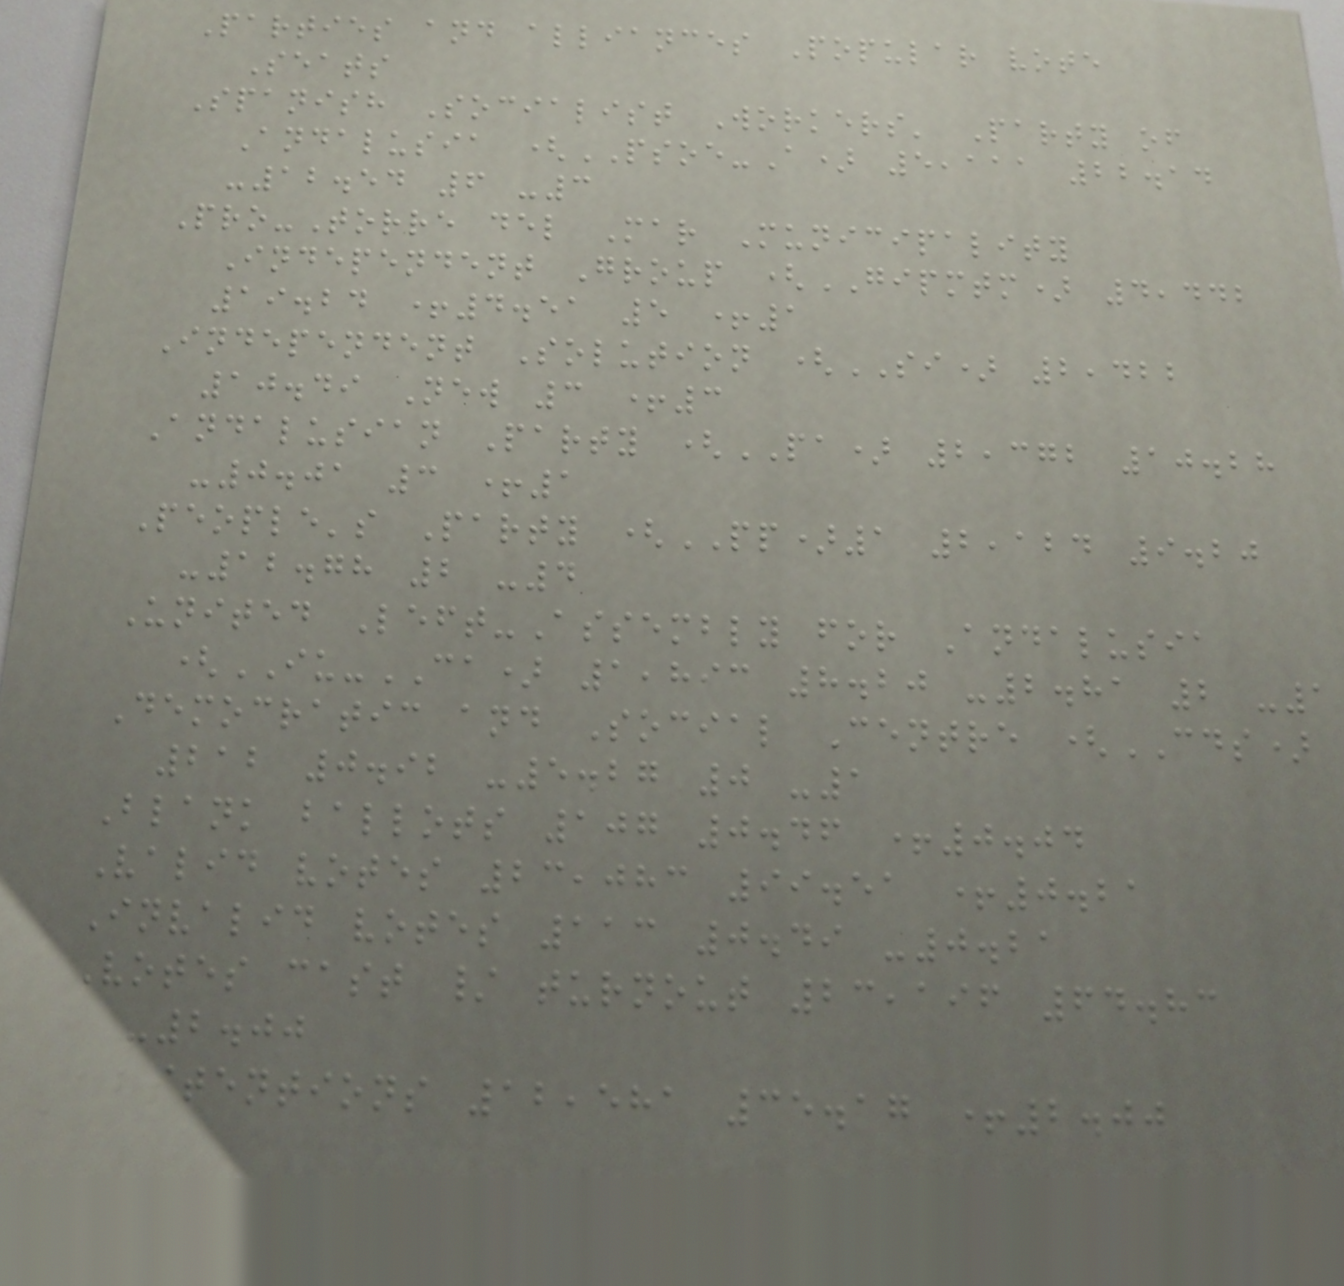Parties and alliances Popular vote
Seats
Spanish Socialist Workers' Party of
Andalusia (PSOE-A) 5,111 22.14
-12.54 6 -3
Pro-Torre del Mar Municipality
Independent Group (GIPMTM) 4,442
19.24 +4.51 5 +1
Independent Solution (SI) 2,422
10.49 New 3 +3
Andalusian Party (PA) 2,372 10.28
-0.01 3 +1
People's Party (PP)1 2,124 9.20
-12.78 2 -4
United Left-Assembly for Andalusia
(IU-CA) 1,893 8.20 -2.81 2 -1
Democratic and Social Centre (CDS)
212 0.92 -5.27 0 -1
Blank ballots 107 0.46 +0.04
Valid votes 23,083 99.51 +0.21
Invalid votes 113 0.49 -0.21
Votes cast / turnout 23,196 64.83
-2.00
Abstentions 12,581 35.17 +2.00
